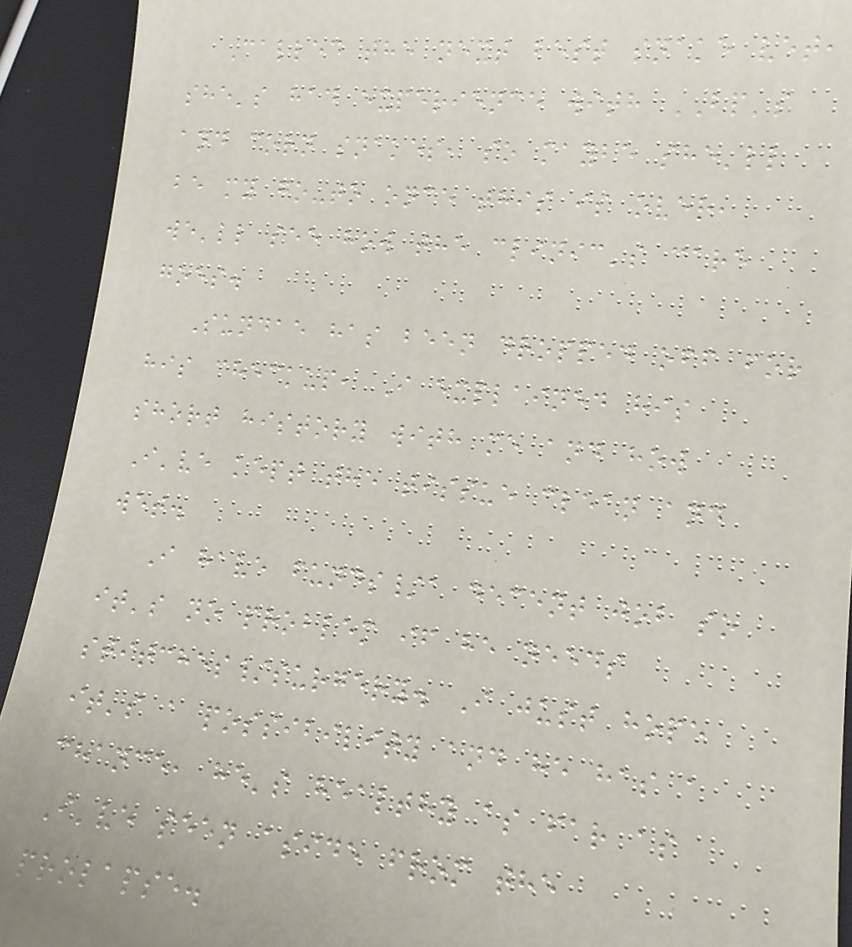Called the next best snake vet,
she's had experience with BP's
and corn snakes, so maybe she'll
be my go-to once this is over,
we'll see how the clinic's care
goes.
Sundae has been dropped off for
his checkup, I explained his
short history with me and how
I've kept the tissue clean and
wet.
I have funds/a decent job so
it's no problem if he needs
stitches/surgery. I just hope
it's a possibility and he has a
chance, he's healthy as far as
I've seen aside from the
prolapse.
